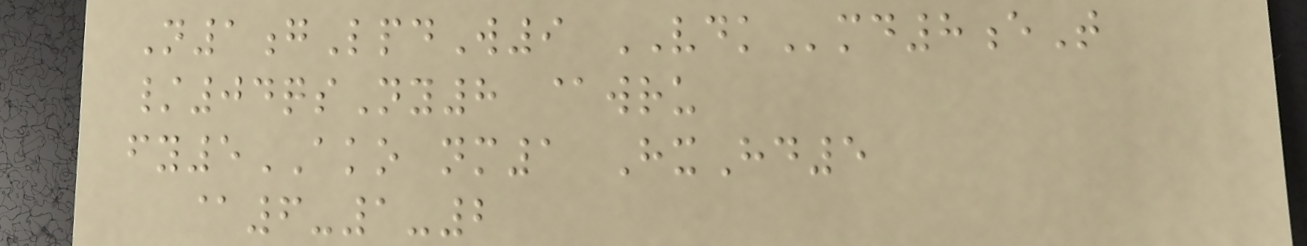N1gLpdW9 VDKmd8eT
/04qsNy8 @wru
fy5AKO nm1 HxHd5
@6-1-2
